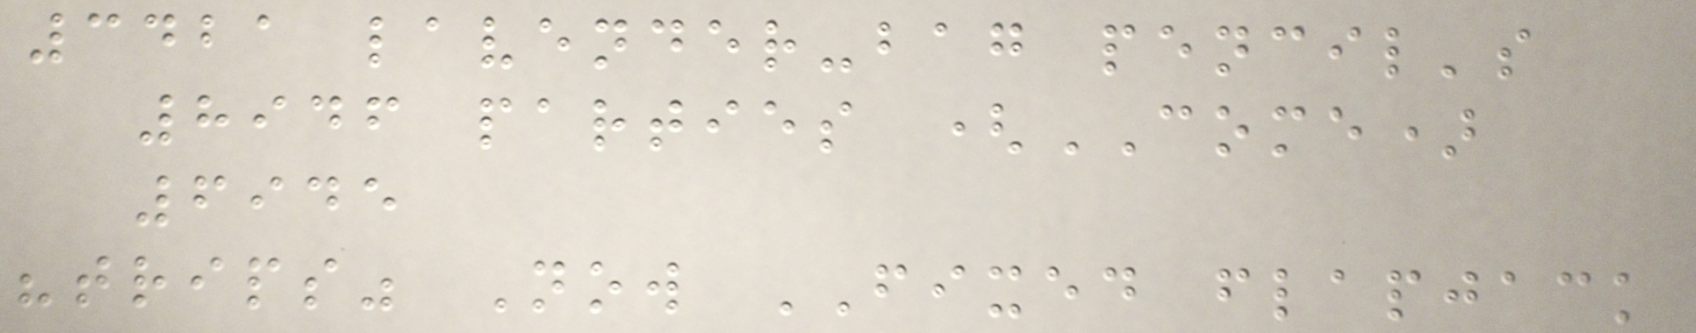3421 lavender-bag pencil's
8946 parties (COME)
6945
"trips" Now FIXED flapjack
